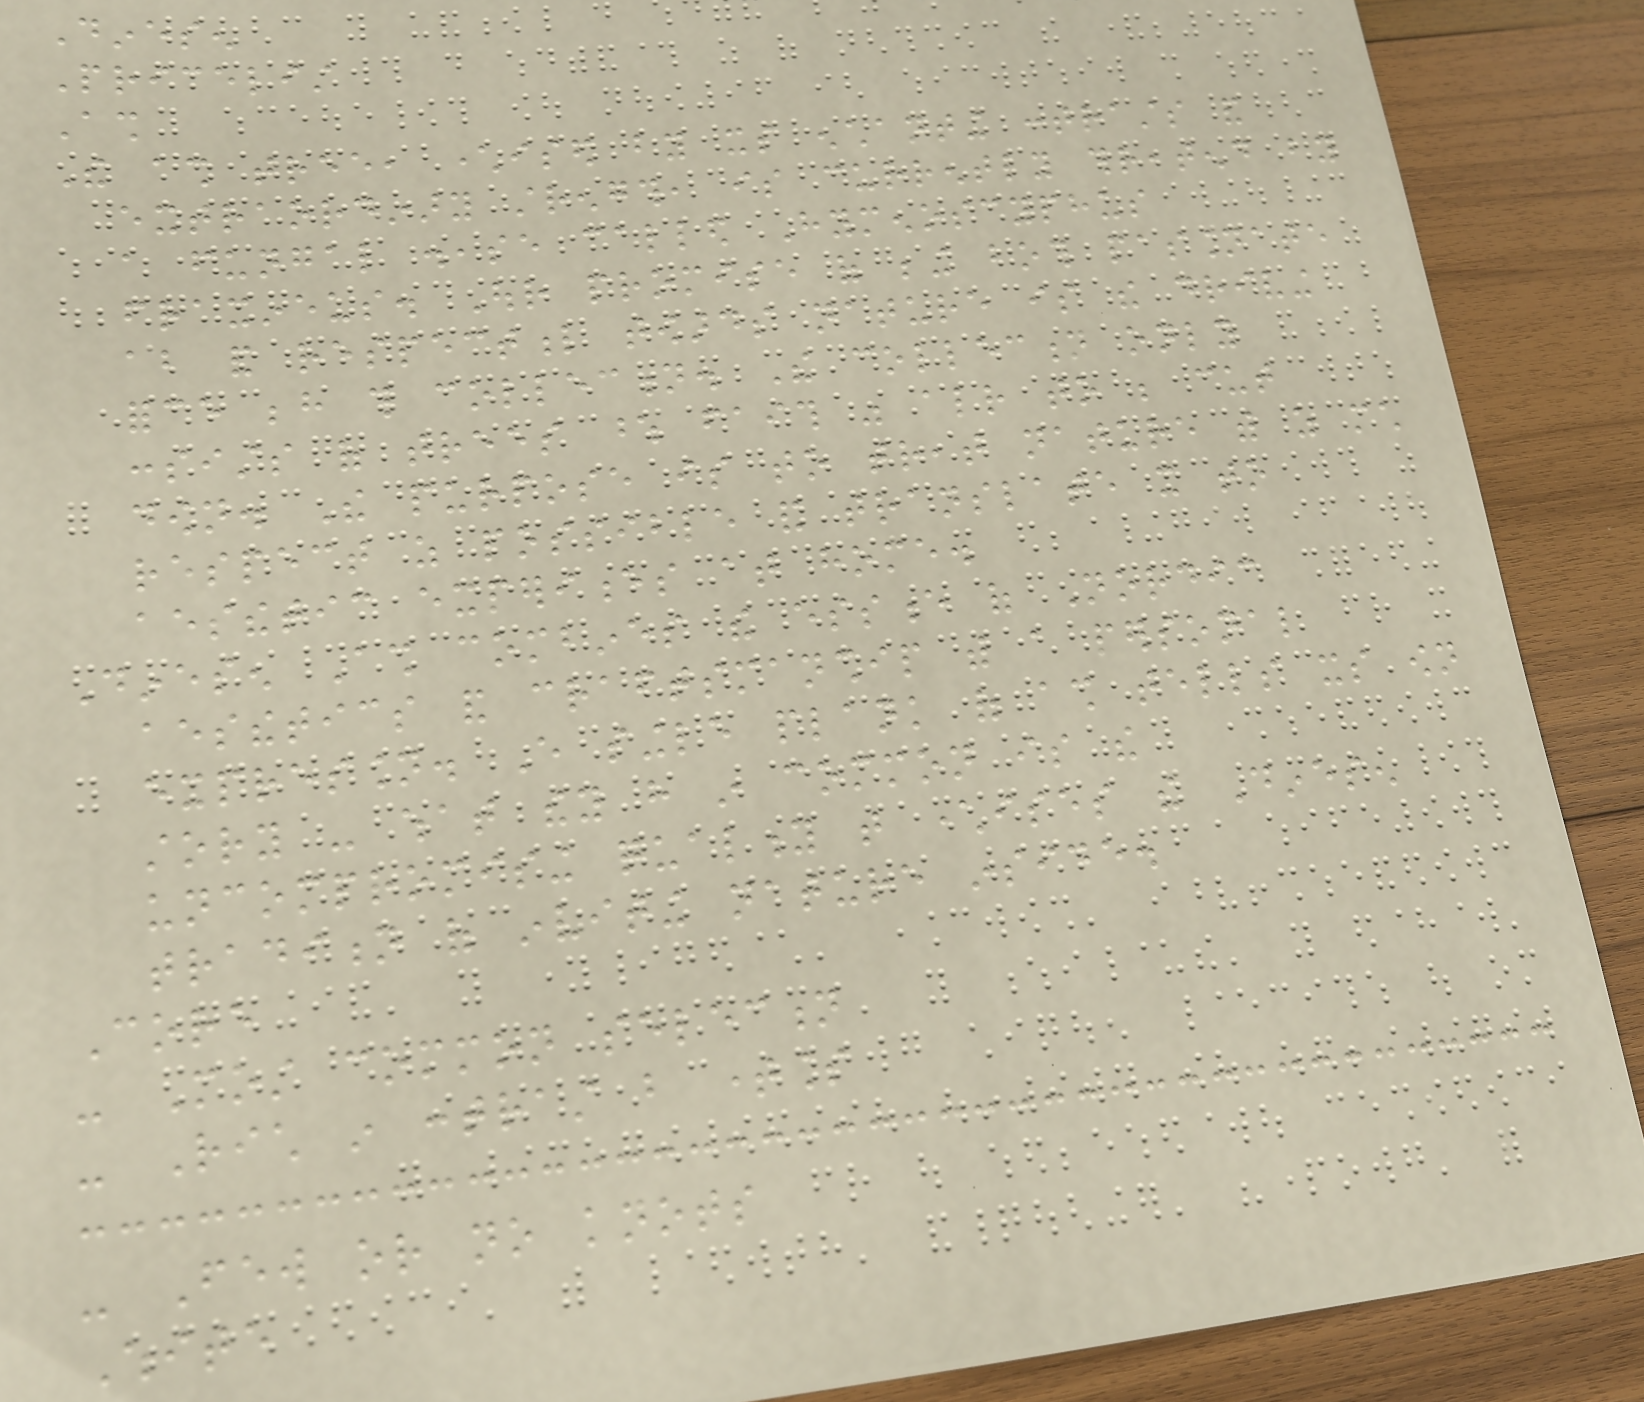Dinesen
Pricelist
Ash
The ash tree, characterised by its enchanting contrasts and
extraordinary strength, is currently threatend by
a fungal disease called Hymenoscyphus
fraxineus. Our promise of being both passionate
about and respectful towards nature is the driving
force behind this collection. The collection only
consists of trees whose faith was already to be cut
down. The purpose is to treat nature with as much
respect as possible and translate it to
aesthetic experiences at home.
Dinesen Ash combines the essence of Nordic
aesthetics and craftsmanship with a personal
expression. Every single plank of ash tells its own
story - what they have in common is the
uncompromising quality that characterises the Dinesen
tradition of inviting nature inside.
Core
- Most common selection
- Rich in contrast but timeless
- Few or no knots
White
